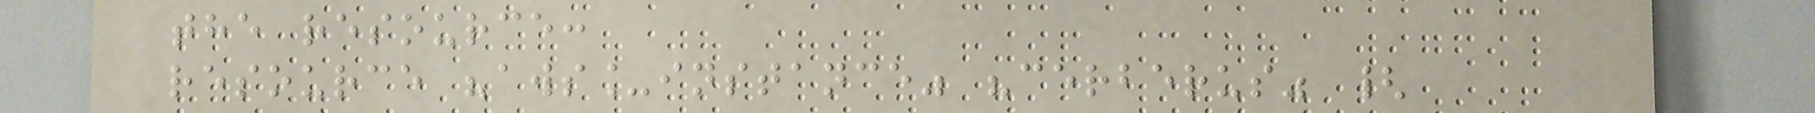the resource:
resource "aws_instance" "cerberus" {
